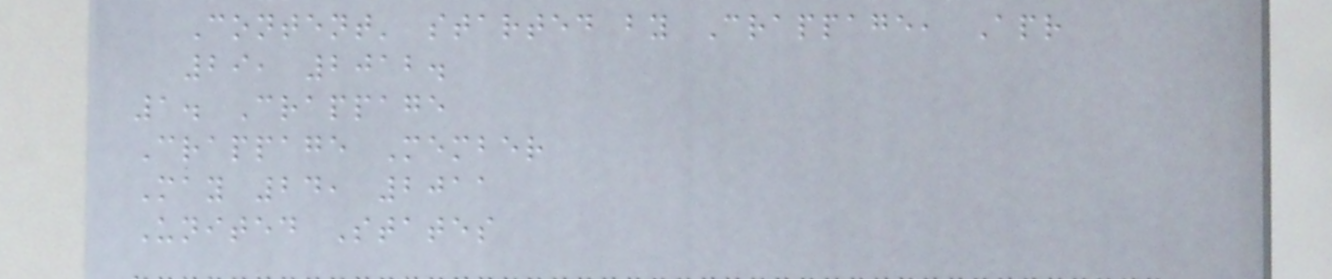Content' started by Crappage, Apr
29, 2012.
1. Crappage
Crappage Member
May 24, 2011
United States
